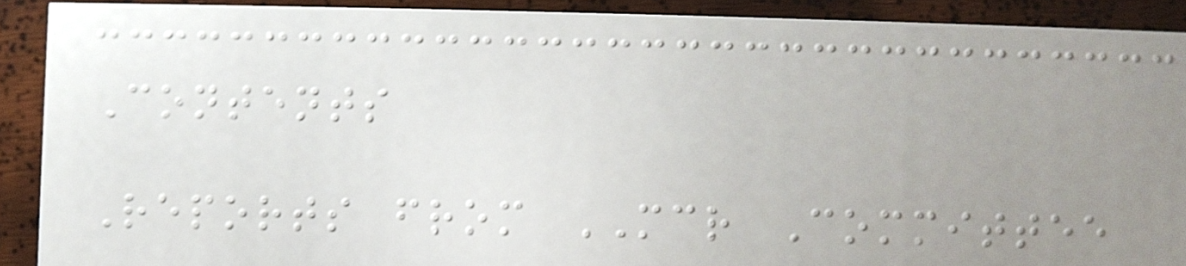Contents
Reports from MCR Committee
